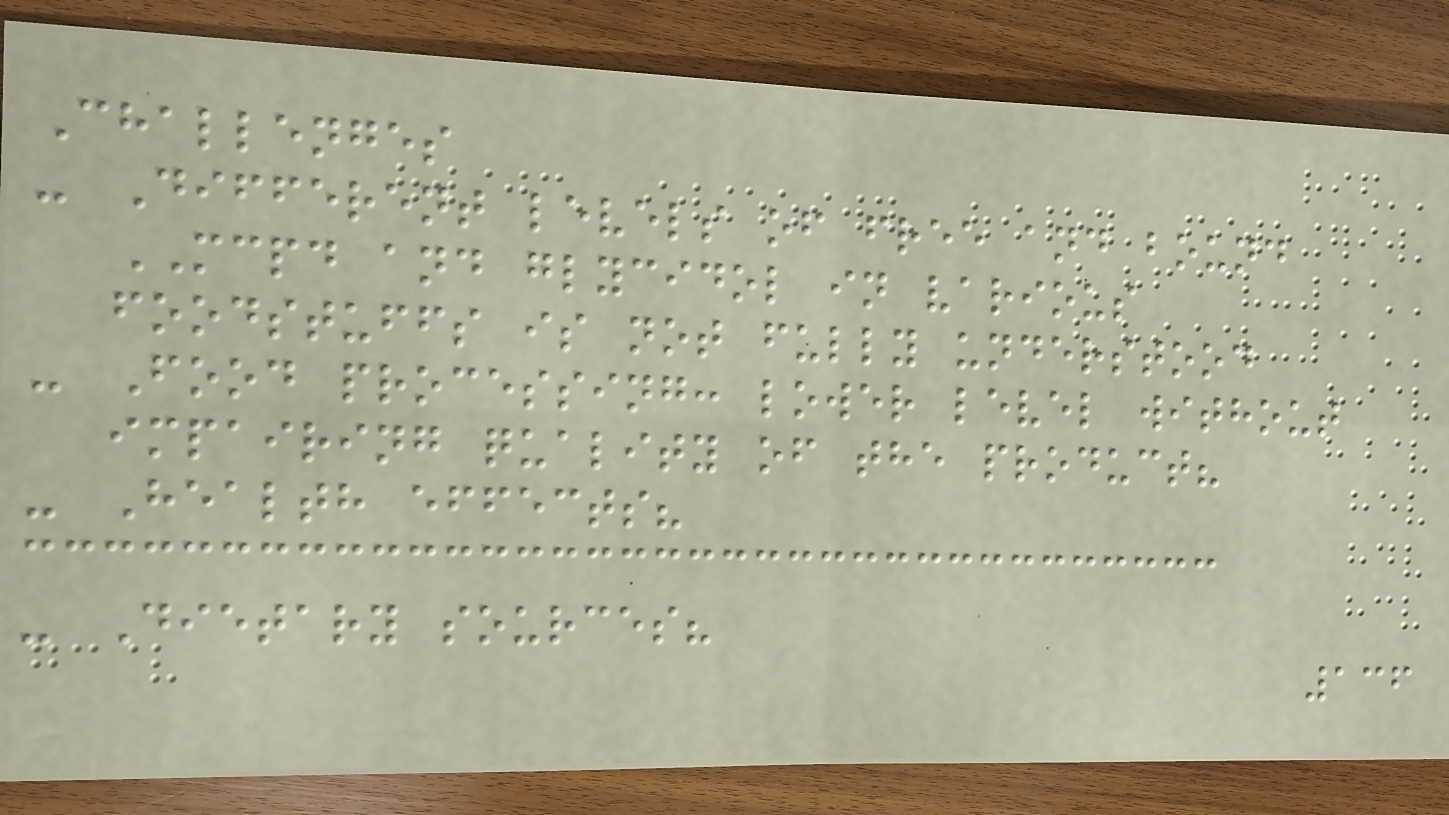Challenges
- Different levels of free and bound
MCPD and glycidol in various
foodstuffs is not fully understood
- Food processing: lower level without
impairing quality of the product?
- Health effects?
- Dietary sources?
136
